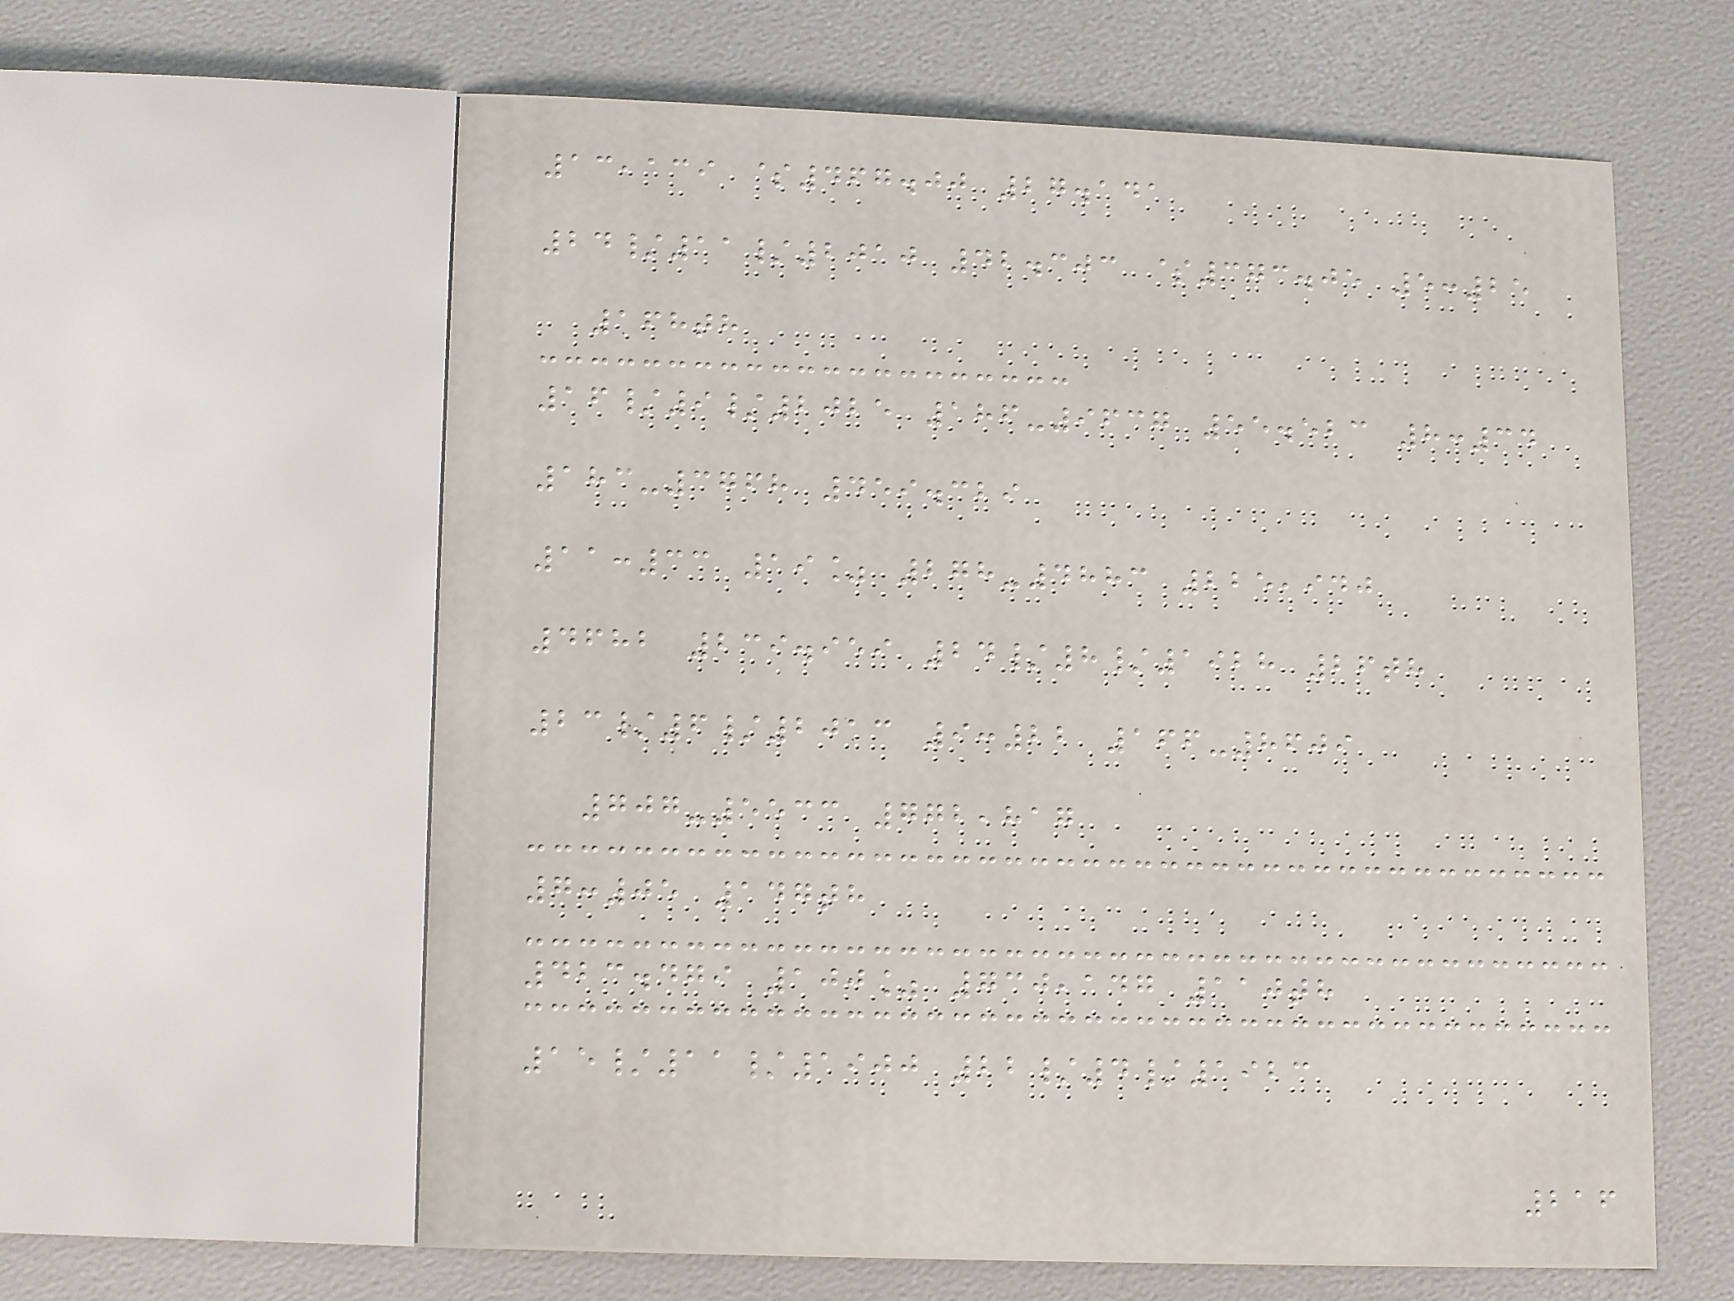13,139 $467.00 27.141
24/11/2010 42.303 $373.05 5:25
168th
16/9/2025 186-9637 55.523 8:34
183-3768 459.329
11:33 19% 278-4883 225,940
4682 239.959 24/8/1928 26th
23/6/2013 9:22 166-8609
707-5533 772,817
7:05 147th
423.479 100% 730,147 110th
15/11/1900 22/4/1923
216
